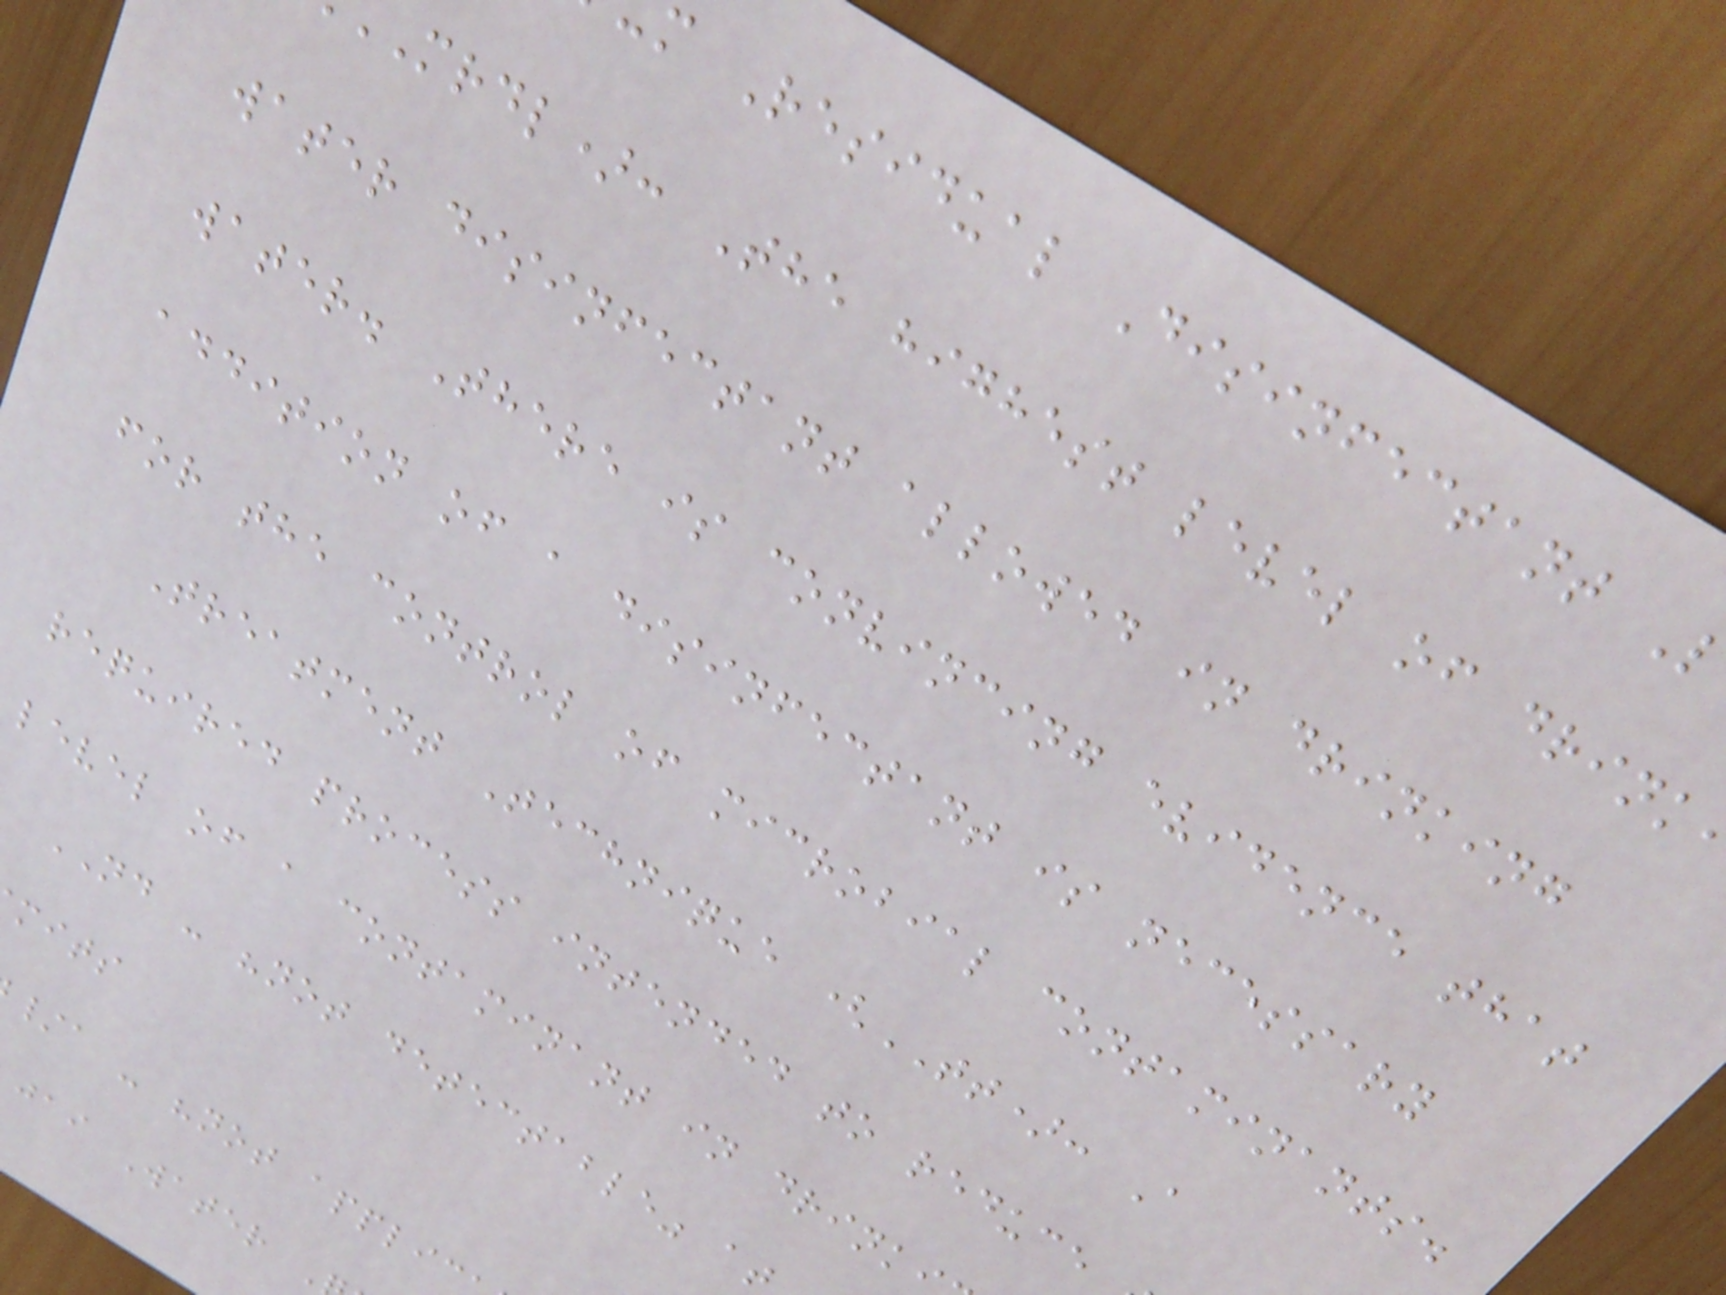m Residual Disinfectant
mrdl): The highest level of drink
water disinfectant allowed in drinking
water. There is convincing evidence that
addition of a disinfectant is necessary
for the control of microbial contaminants.
Treatment Technique (TT): A
required process intended to reduce
level of a contaminant in drink
ND - "not detectable" at
mits
/a - "not applic
jai Water
